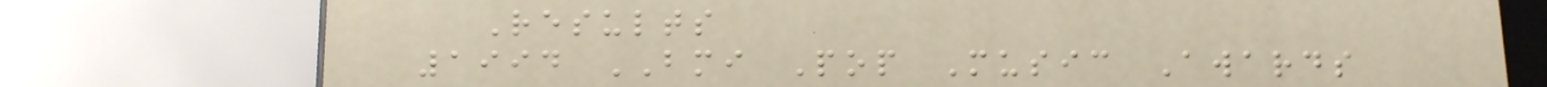Results
1994 BMI Pop Music Awards
